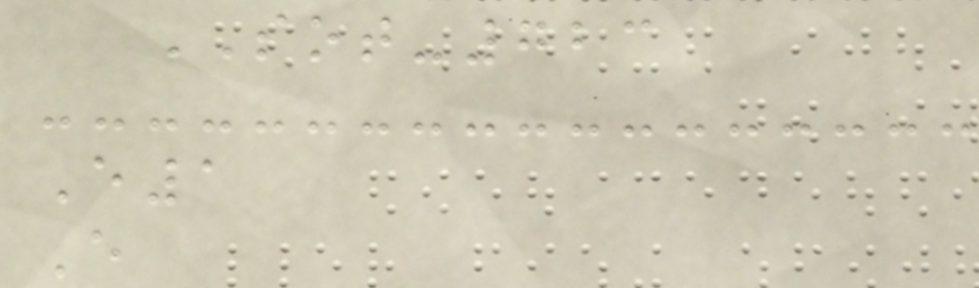SOT-723
E1
E
